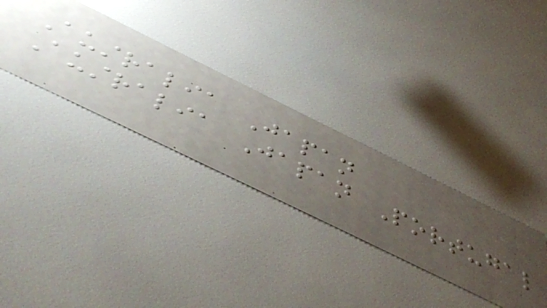Australia Japan
Australia Japan Portugal
